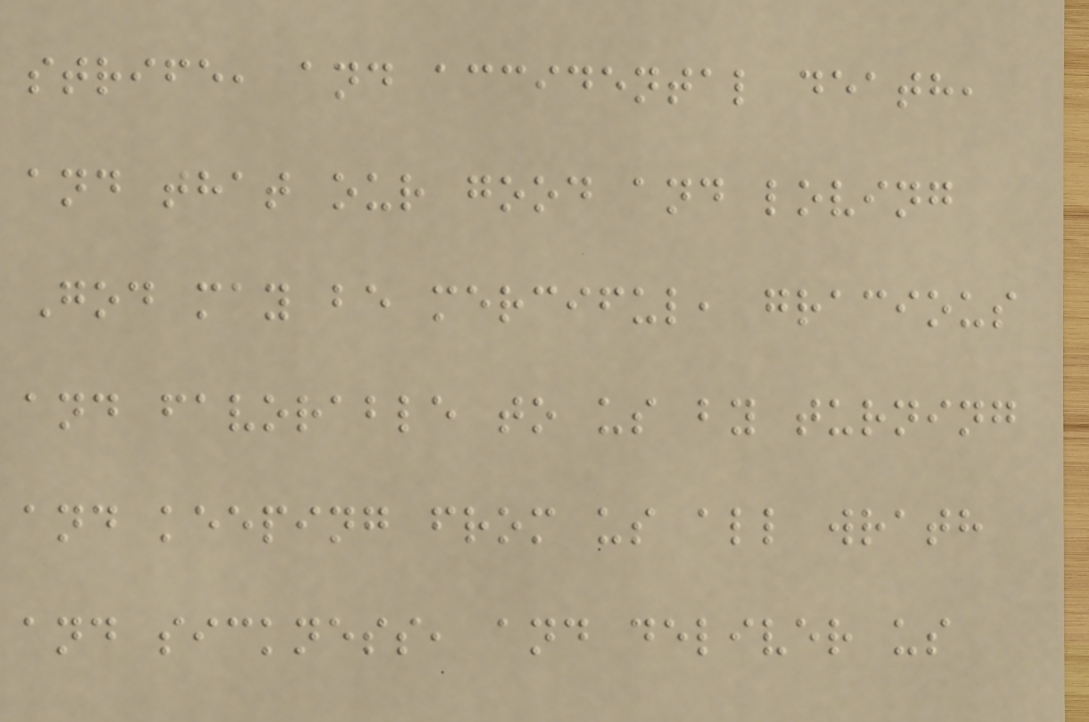strife, and accidental death,
and that our good and loving
God may be merciful, gracious
and favorable to us by turning
and keeping from us all wrath
and sickness, and deliver us
